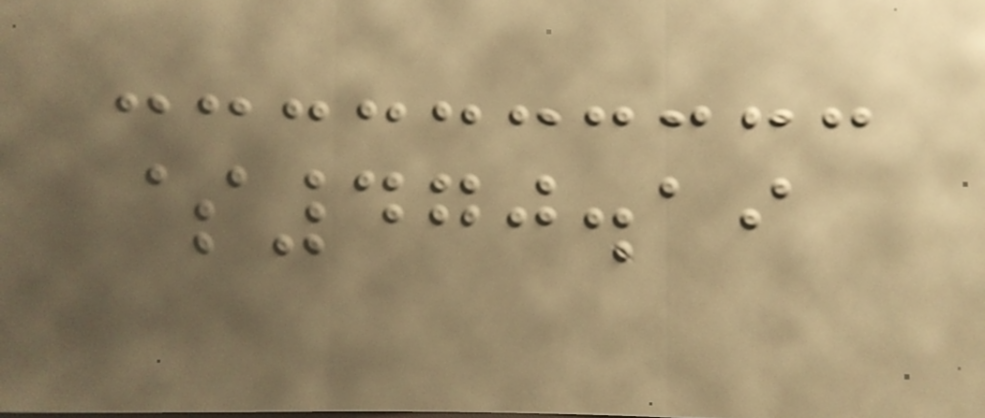$470.19
